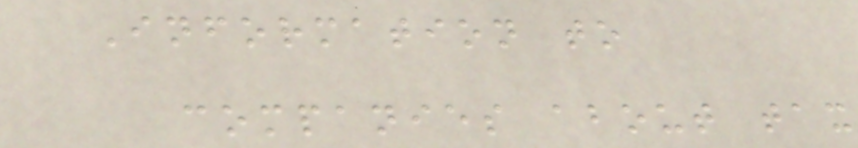Information to
companies about tax
